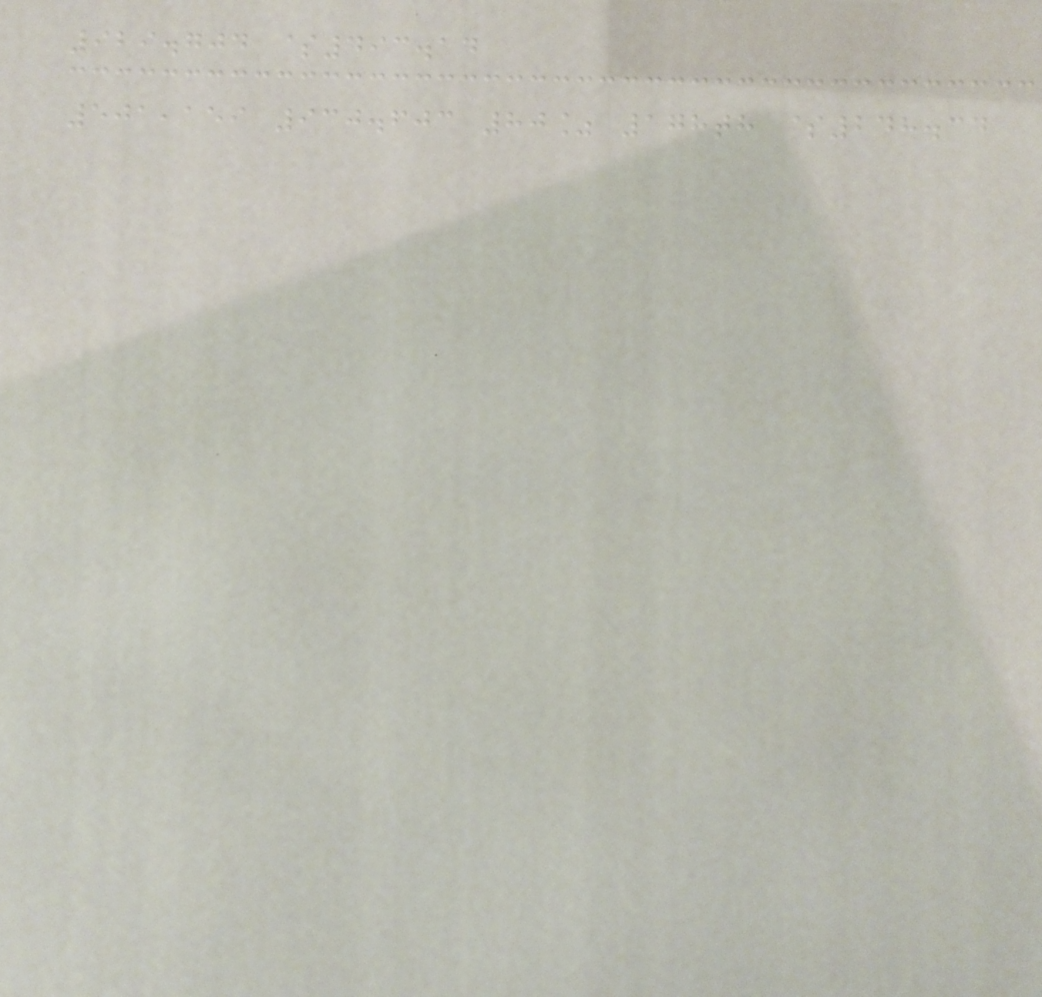929.704 $493.14
501,159 930.603 80% 178th $248.34
